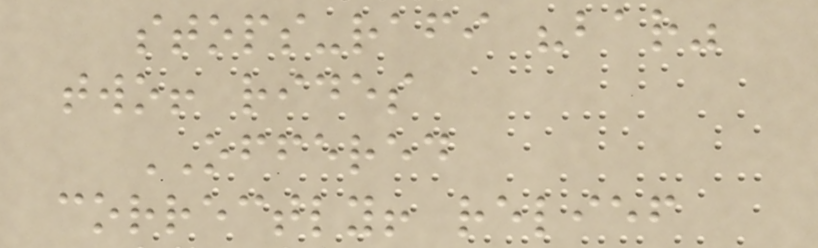stops-rafi "bar"
two! rides
OFFERED
correctly! relief
